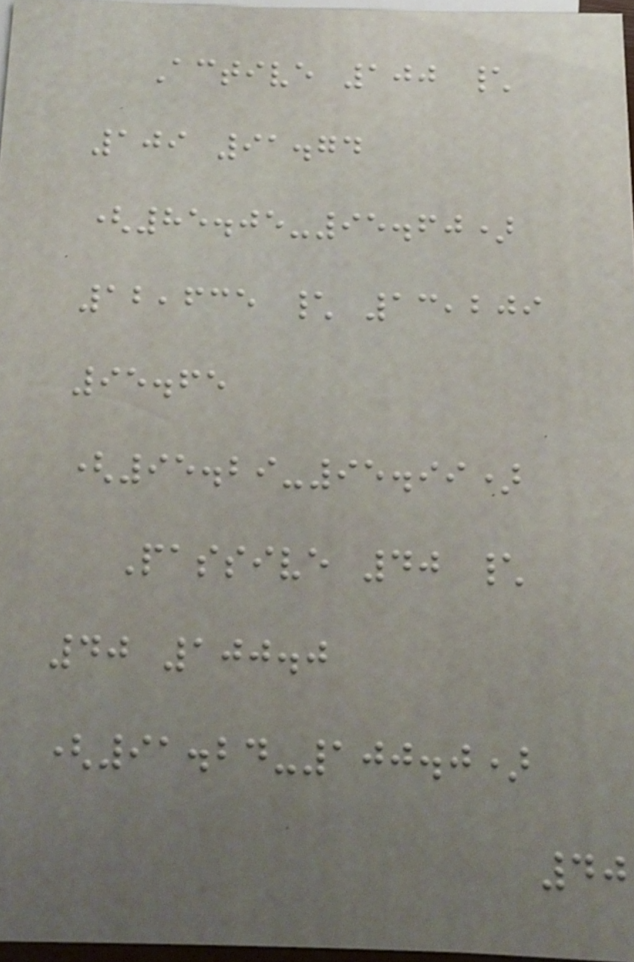Active 100 \
109 91.74
(85.05-95.60)
12,635 \ 13,209
95.65
(95.29-95.99)
Passive 40 \
40 100.0
(91.24-100.0)
40
